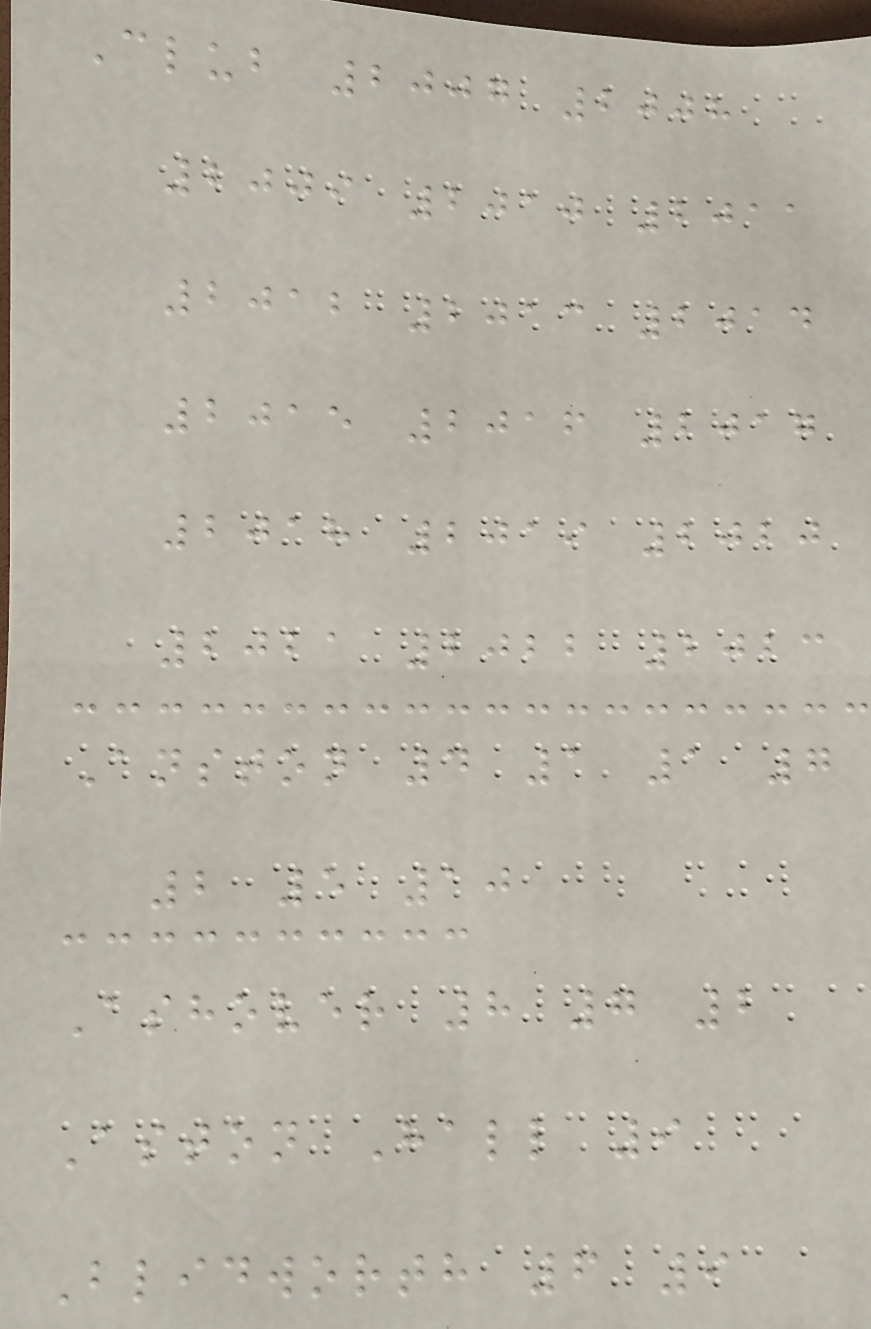Club 2007 2008
2009 2010 2011
2012 2013 2014
2015 2016 2017
2018 2019 2020
2021 2022 2023
Anston 4 1 1 7
2 5 10
Ashover 8 7 2
Aston Hall 9
Blidworth 6 9
